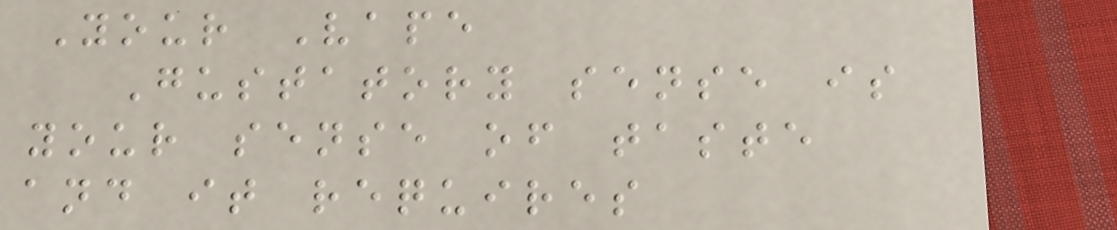Your Vape
Gustatory sense is
your sense of taste
and it requires
